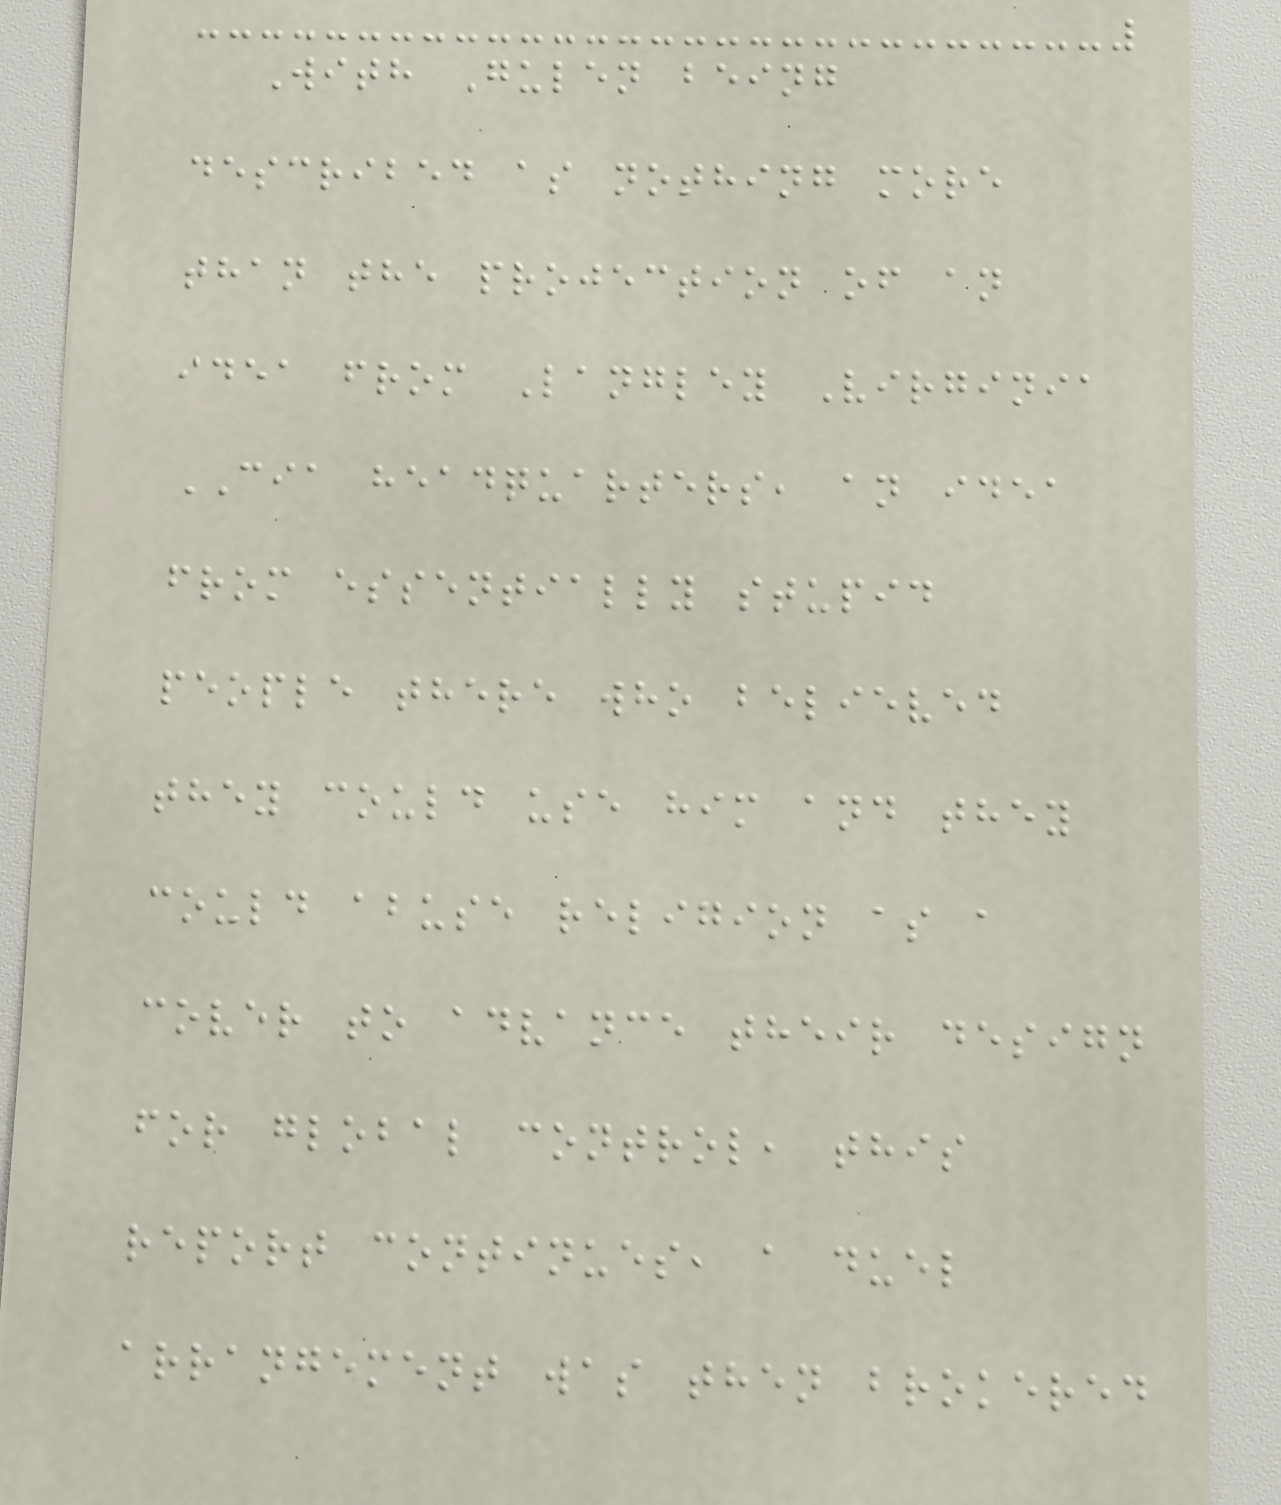With Gulen being
described as nothing more
than the projection of an
idea from Langley Virginia
CIA headquarters, an idea
from essentially stupid
people there who believed
they could use him and they
could abuse religion as a
cover to advance their design
for global control, this
report continues, a duel
arrangement was then brokered
